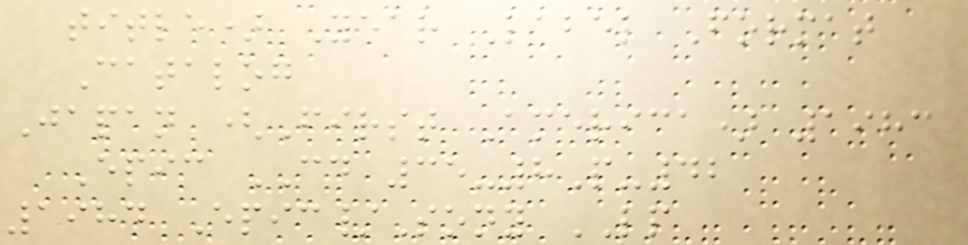title) Year Label Format
Catalog
Japan (First America) 1983
Epic CD 35-8P-42
1984 Epic/Sony LP
